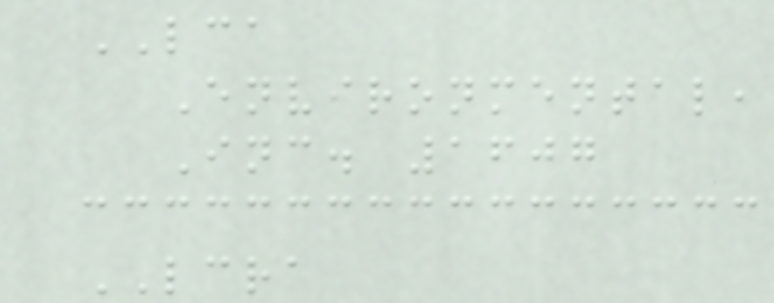LCA
Environmental,
Inc. 1607
LCRA
